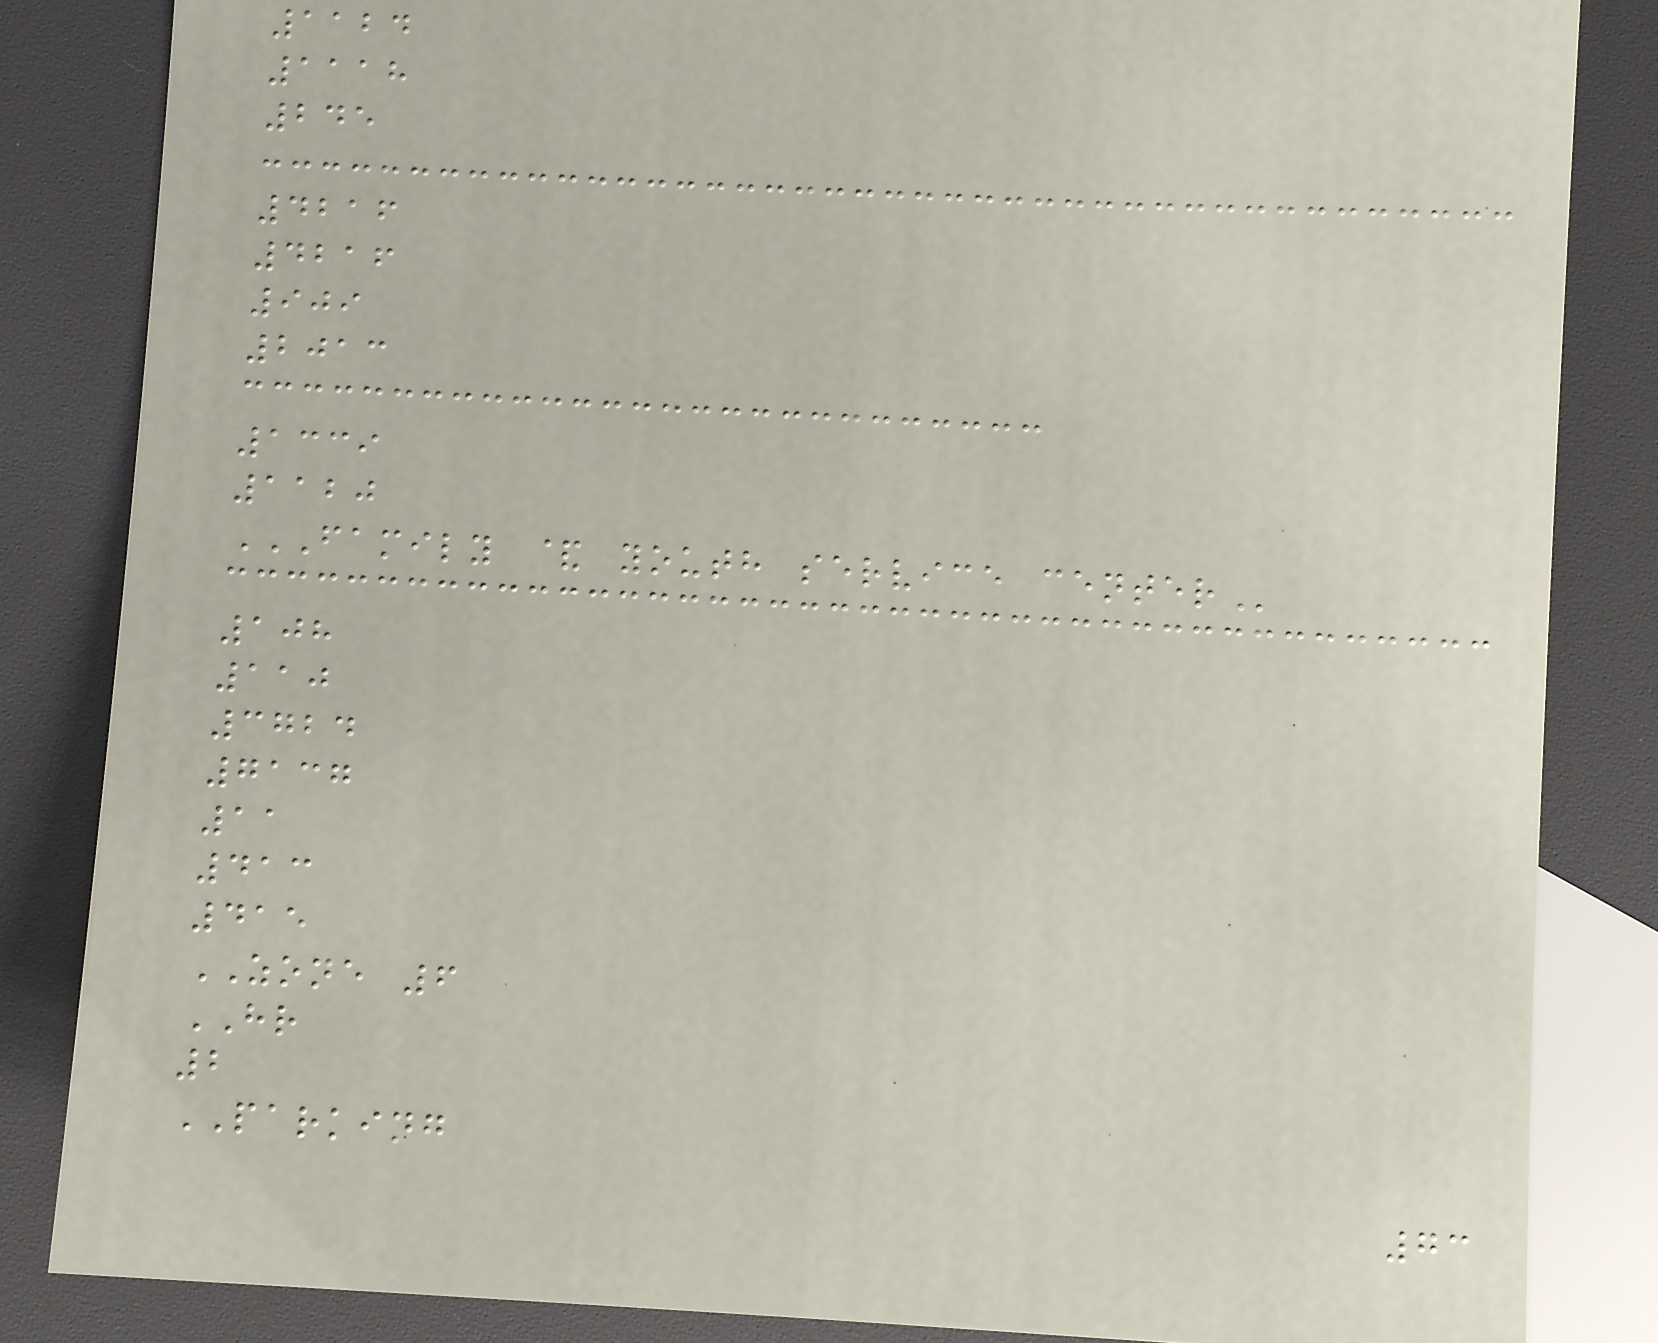1124
1118
245
4216
4216
909
2013
1339
1120
FAMILY & YOUTH SERVICE CENTER
108
110
3724
7137
11
413
415
ZONE 6
HR
2
PARKING
73
